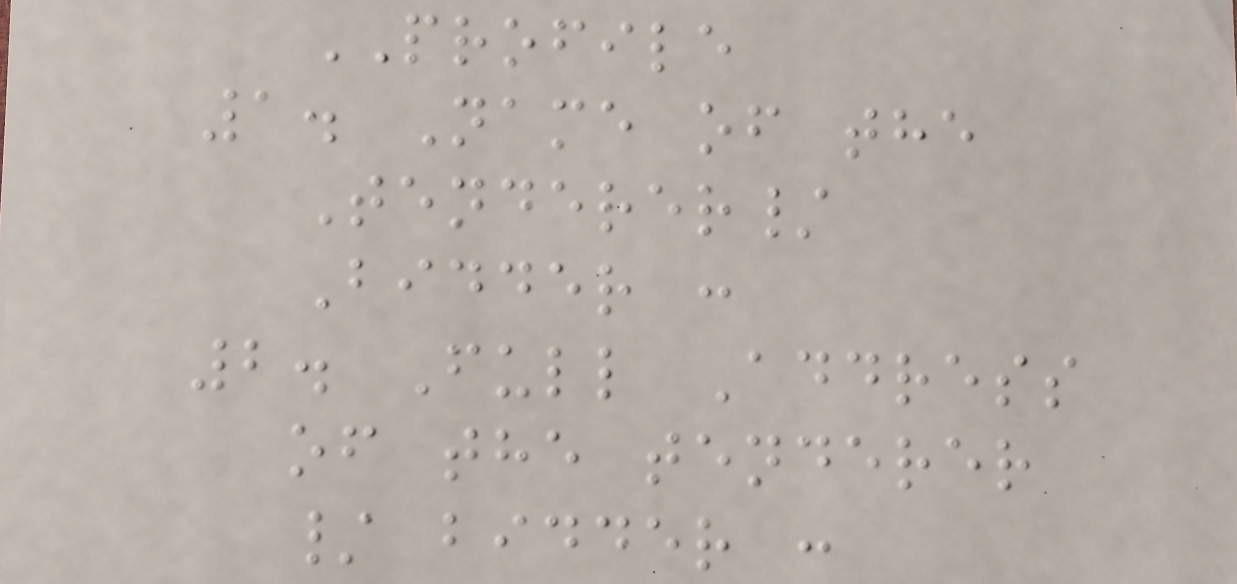PROFILE
1. Name of the
Tenderer/
Bidder :
2. Full Address
of the tenderer
/ bidder :
